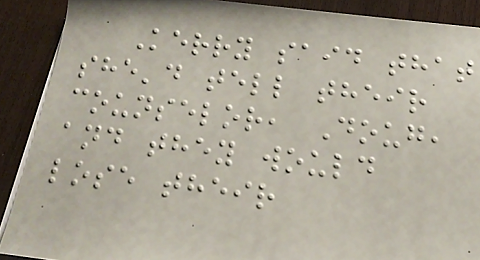Kerry said that
she'd tell their
counselor, Doug,
and they would
lose their
